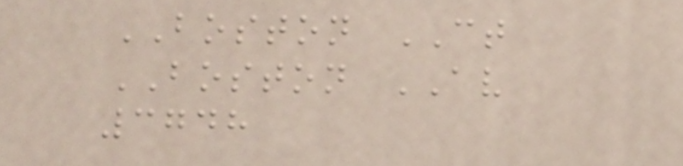BOSTON CT
BOSTON AV
3748
